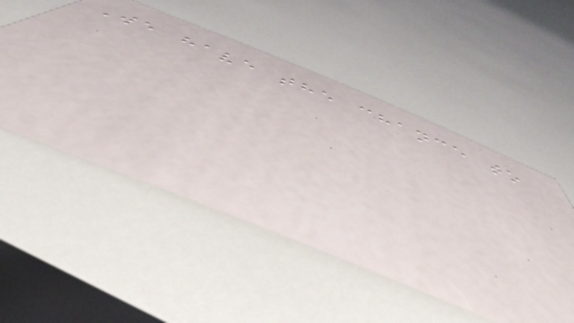We have the chance to
